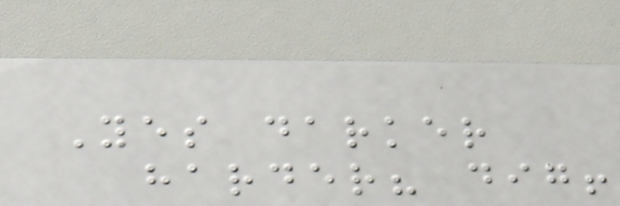Yes darker
harder? dig!
